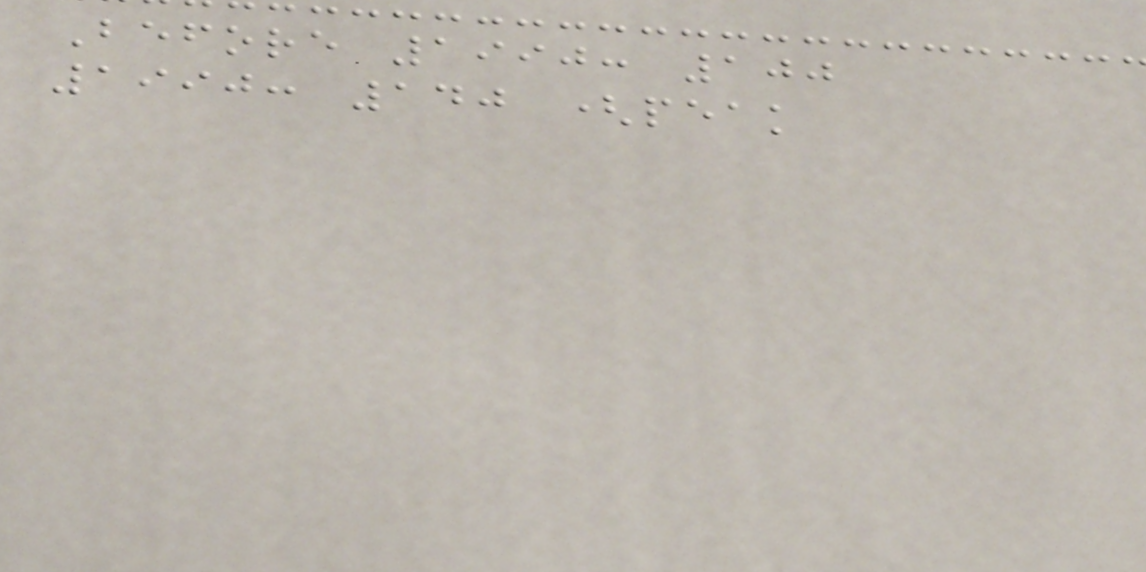Before 1990: 100
1990: 140 (peak
